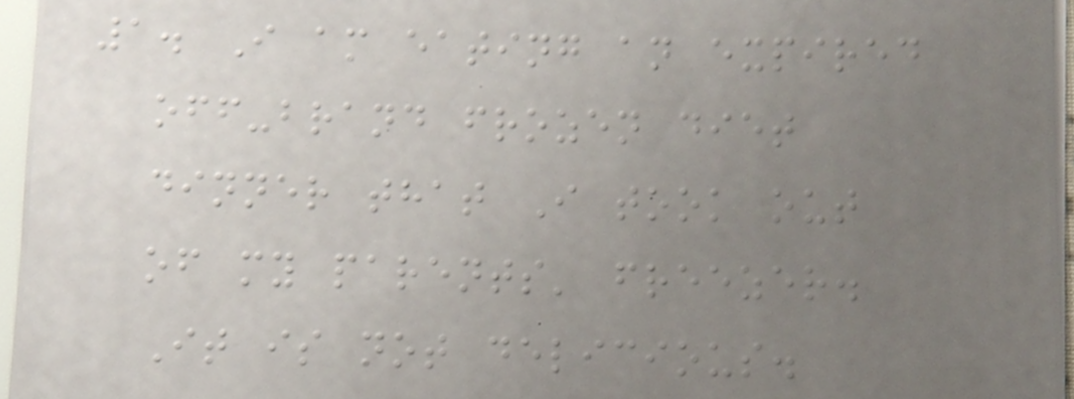1. I am eating an expired
off-brand frozen diet
dinner that I took out
of my parents' freezer.
It is not delicious.
